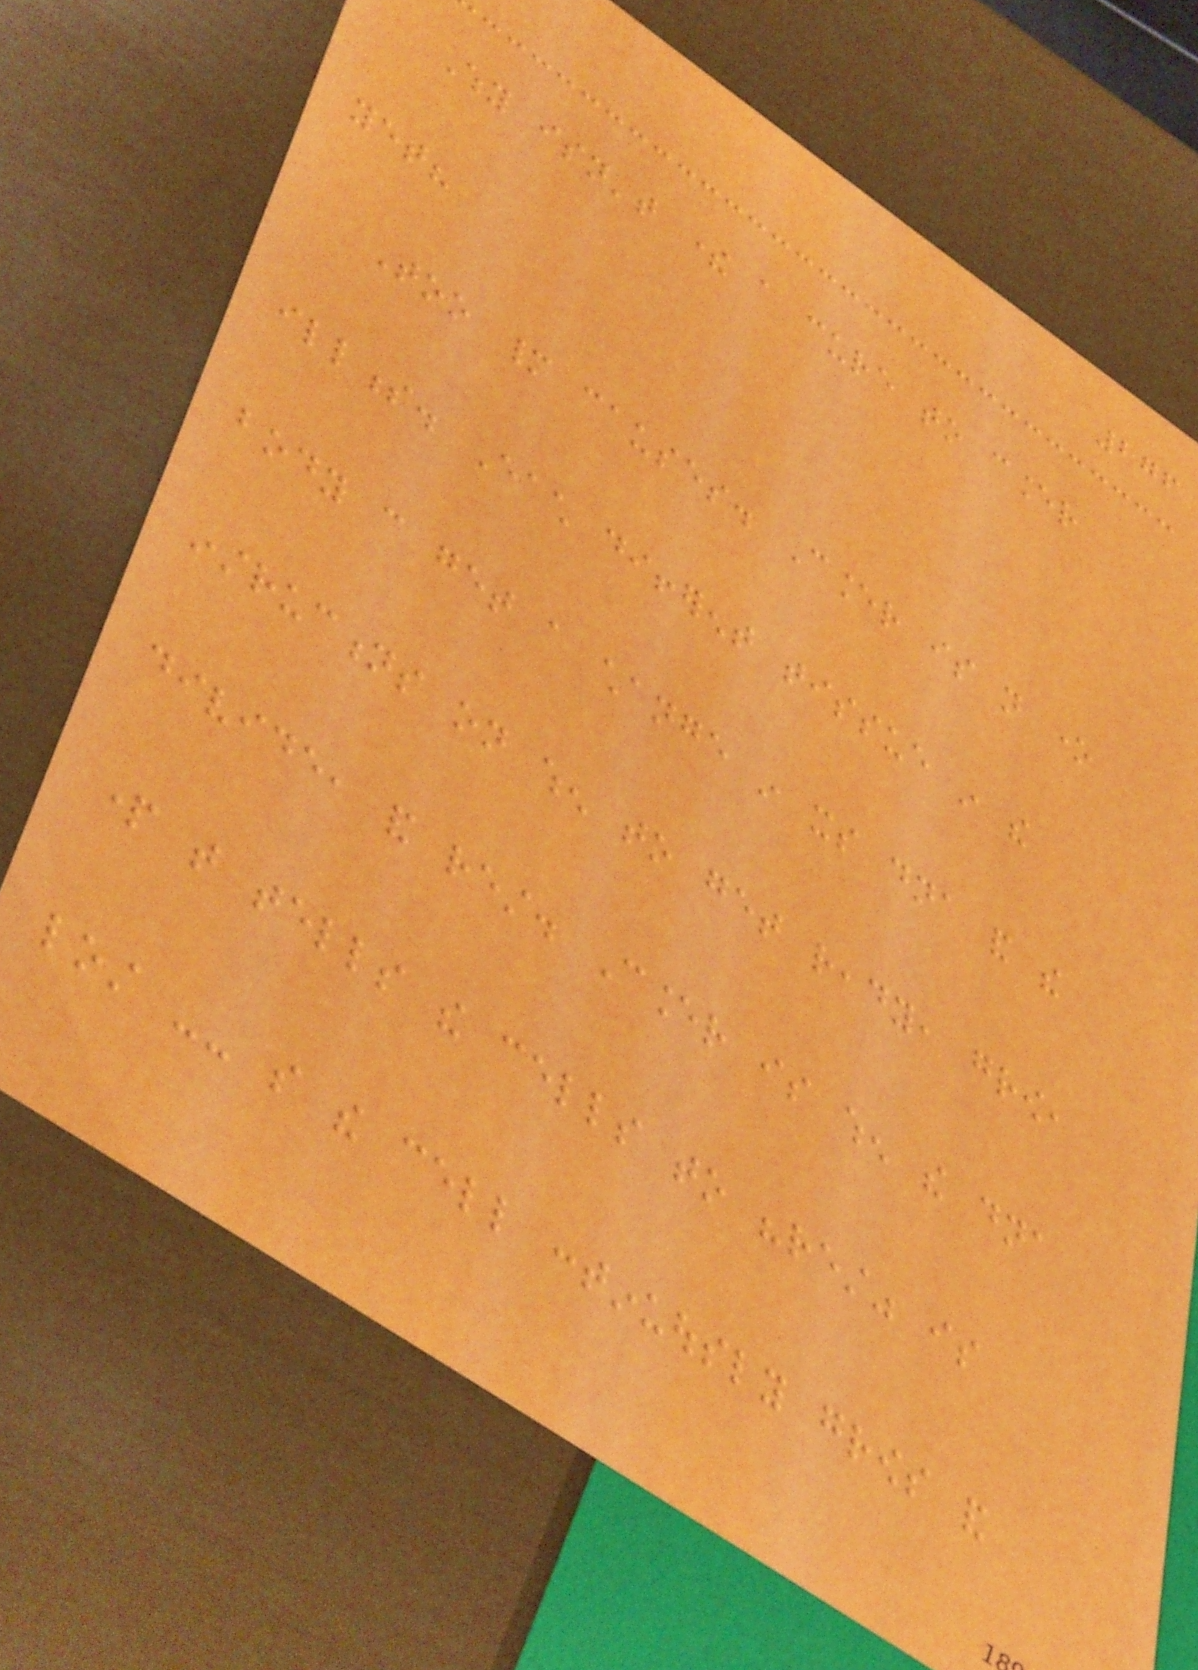276
Why isn't there a cure to cancer
yet?
Too many causes. Cancer is not one
illness. Each different tissue in the
body can get a change in its dna and the
instructions on when to get ready, grow,
divide, and rest. Cancer is when the dna
part that tells the cells to "rest" is
lost -- so the cell continuously grows and
